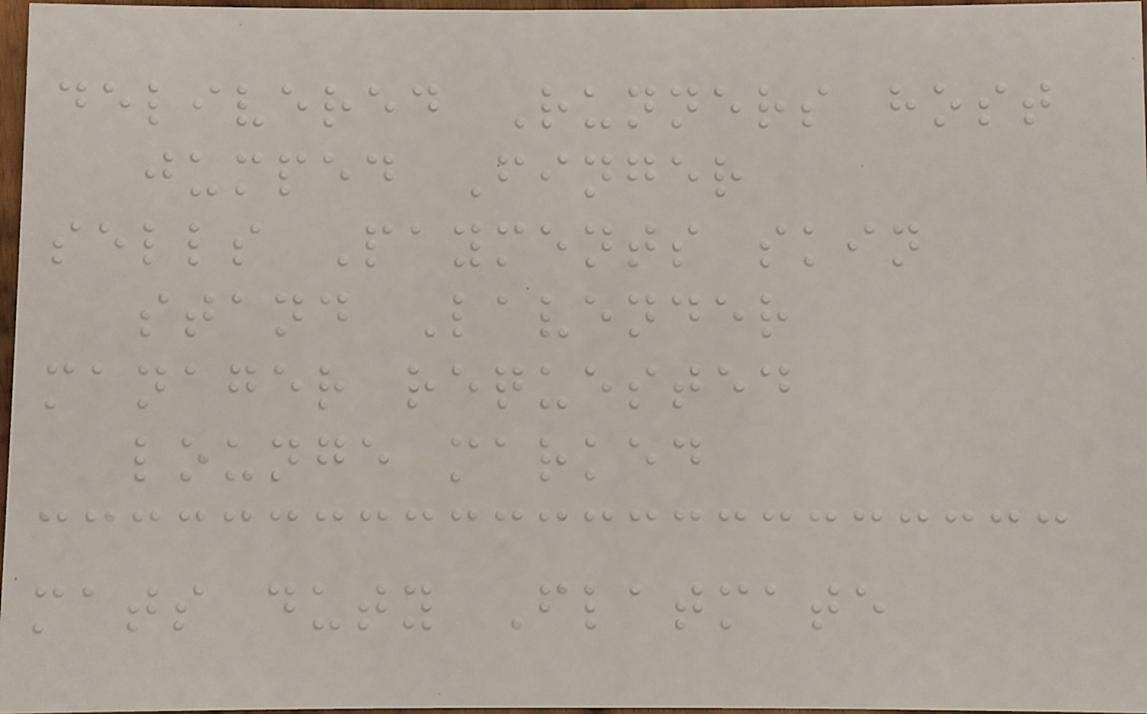delivered Runners host
jumped Finger
sells Payments skin
stand Lavender
manager requested
lounge marked
mats duty Flatmate
